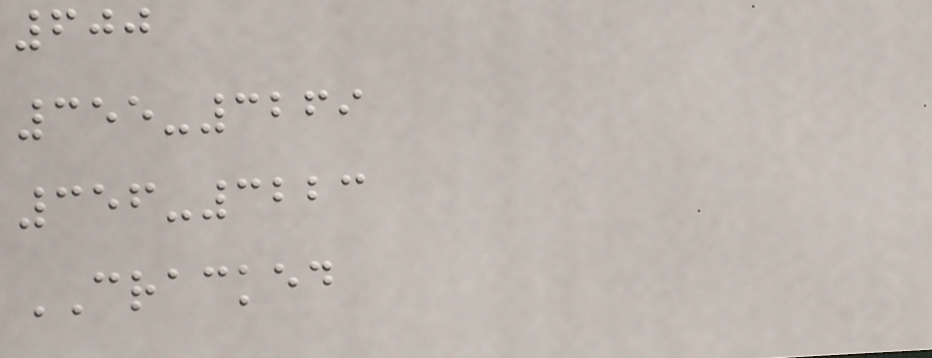600
355-3269
356-3223
CRACKED
